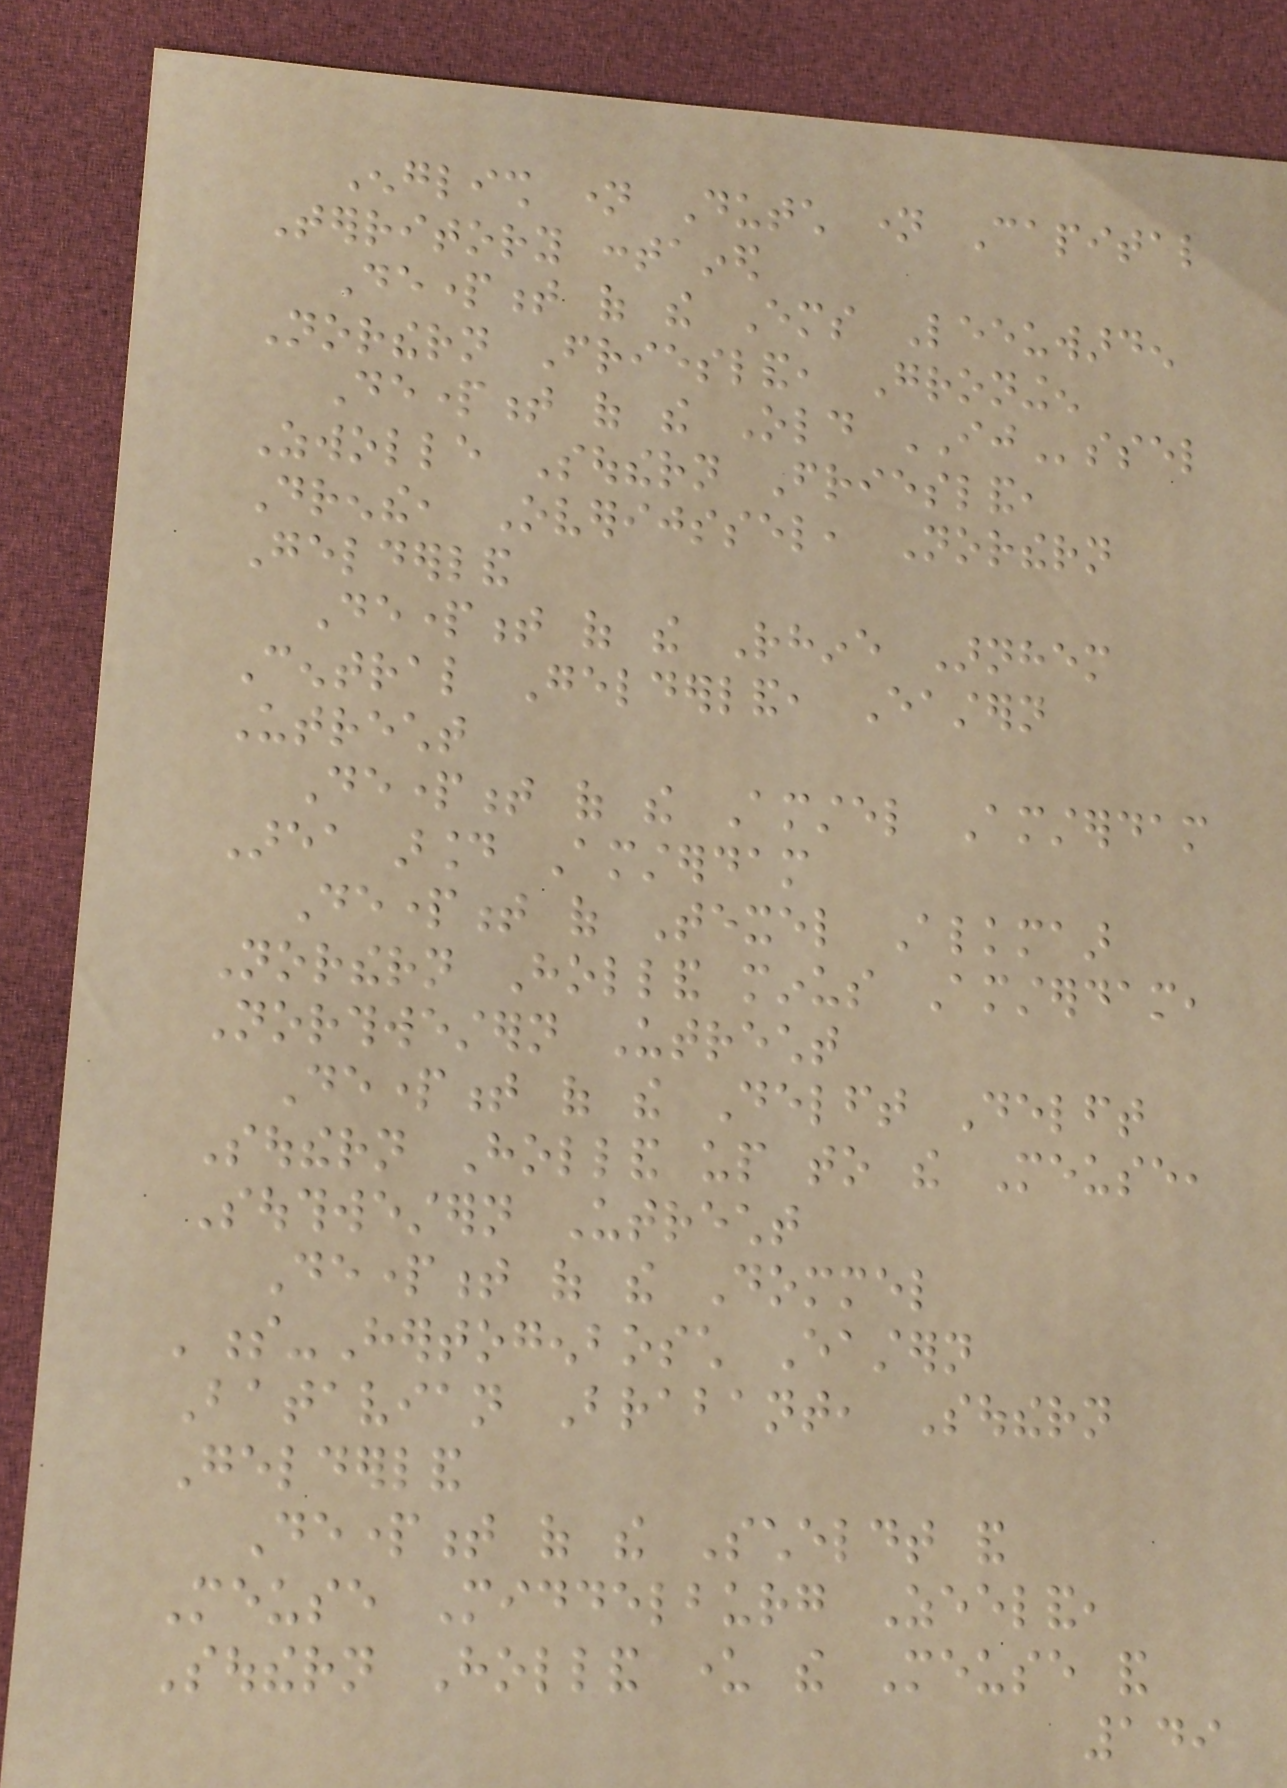English name Dutch name Capital
Territory contained
Department of the Ems Leeuwarden
Northern Friesland, Groningen
Department of the Old IJssel
Zwolle Southern Friesland,
Drenthe, Overijssel, Northern
Gelderland
Department of the Rhine Arnhem
Central Gelderland, Eastern
Utrecht
Department of the Amstel Amsterdam
Area around Amsterdam
Department of Texel Alkmaar
Northern Holland minus Amsterdam,
Northwestern Utrecht
Department of the Delft Delft
Southern Holland up to the Meuse,
Southwestern Utrecht
Department of the Dommel
's-Hertogenbosch Eastern
Batavian Brabant, Southern
Gelderland
Department of the Scheldt and
Meuse Middelburg Zeeland,
Southern Holland under the Meuse and
149
